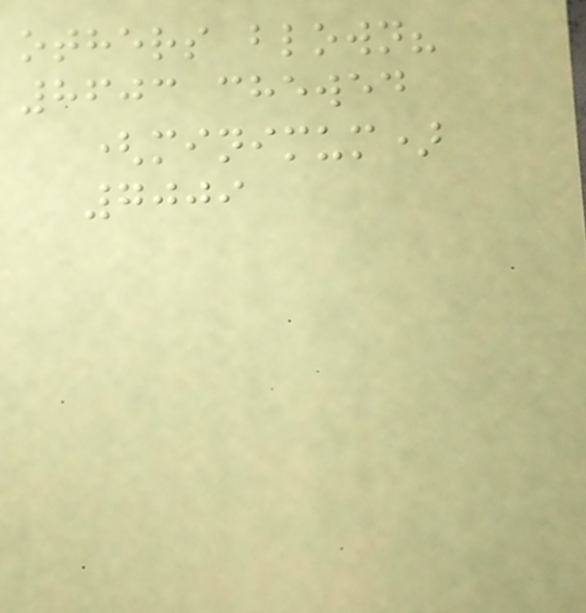others blown?
8603 chewed
(minimum)
7009
